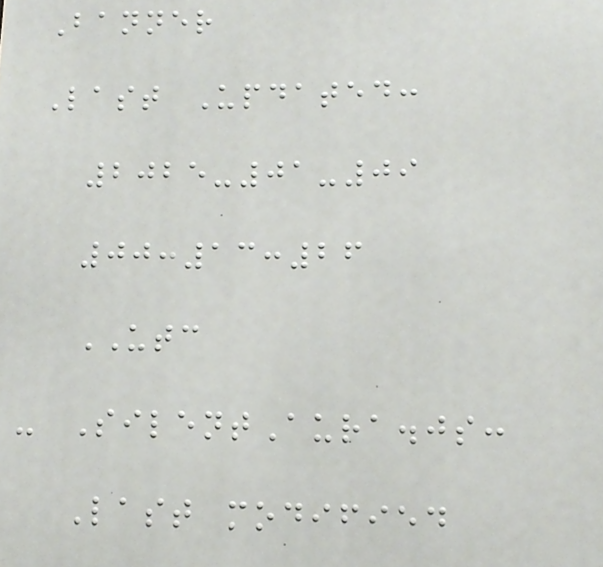Banner
Last Updated:
2025-01-09
00:13:26
UTC
- SilentAura.js:
Last modified
